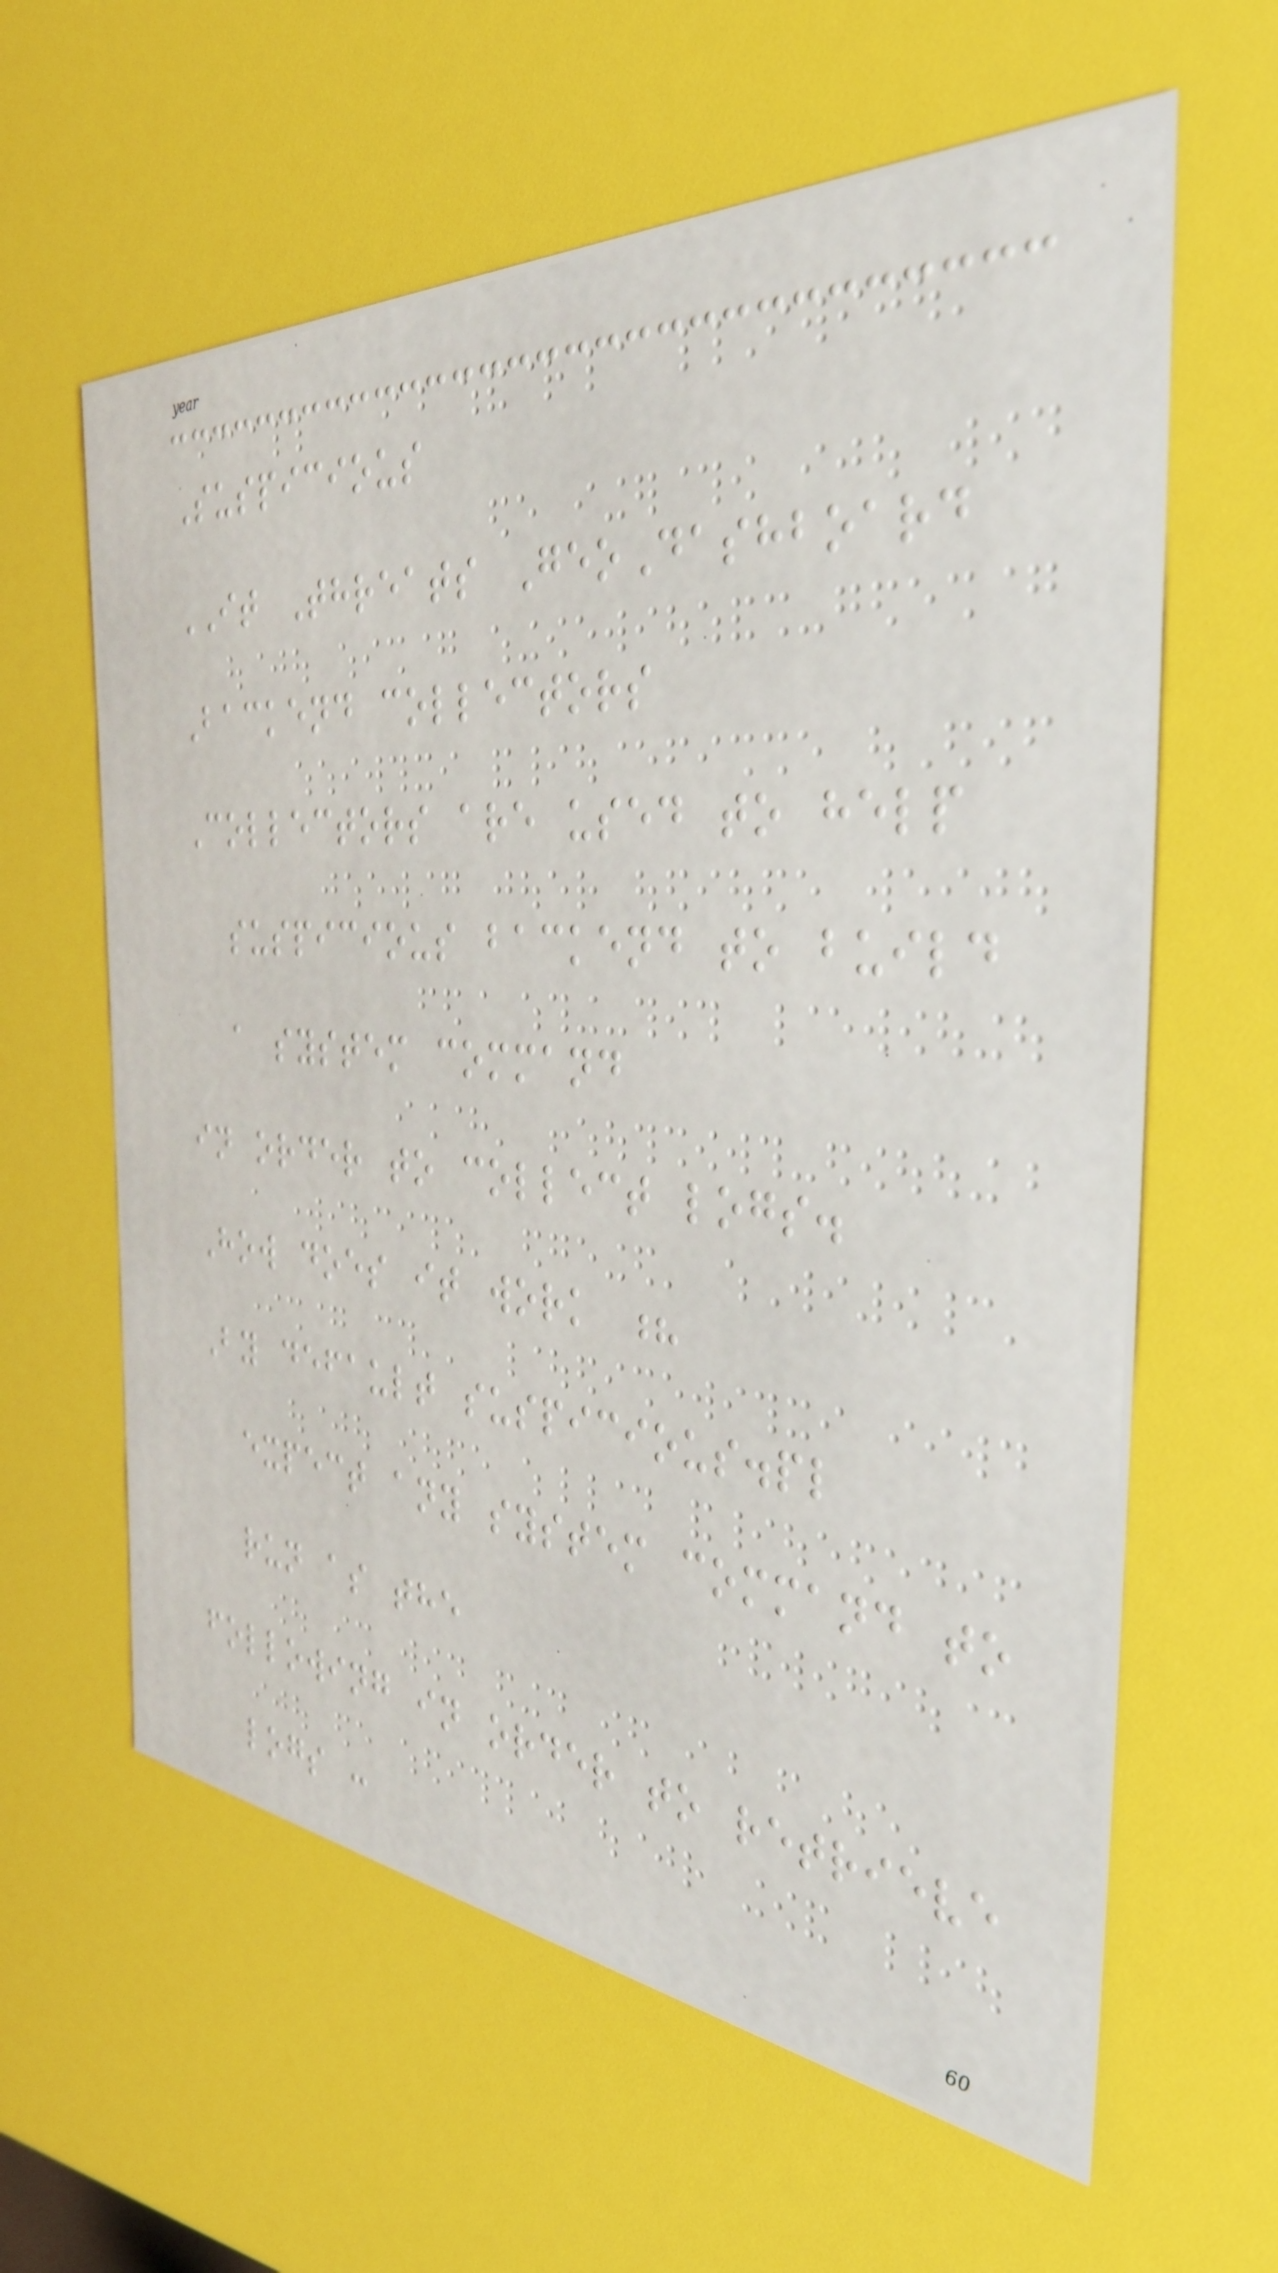Suspicious
IT Threats GeoDashboard
Backend collectors
Collectors are used to help
suspicious backend to build
a system command
in order to collect logs.
How does it work ?
By default suspicious.pl
expect any system command to
run as the
following in order to retrieve
logs :
